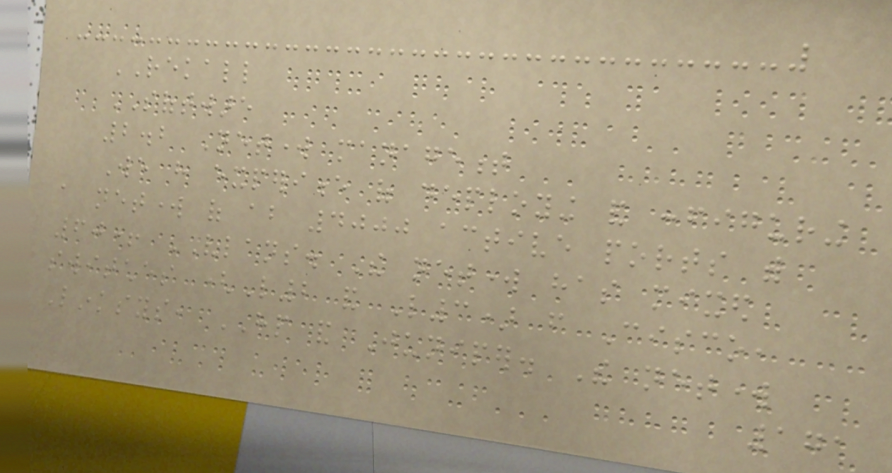REKALL
SOFTWARE
2.2 Network management
We have experience of deploying and configuring
a network of about 4000 active ports with
60+ VLANS. The network has mixed
switches (L2 and L3) from Cisco,
Linksys, HP and Juniper. The network
171
